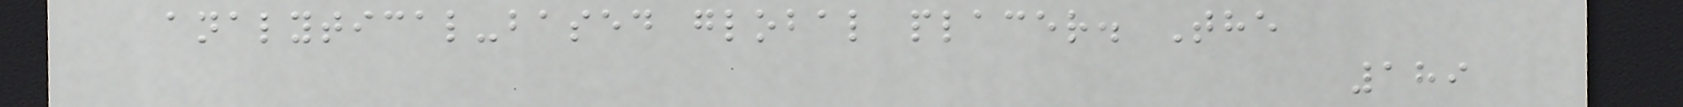analytical-based global placer. The
189
